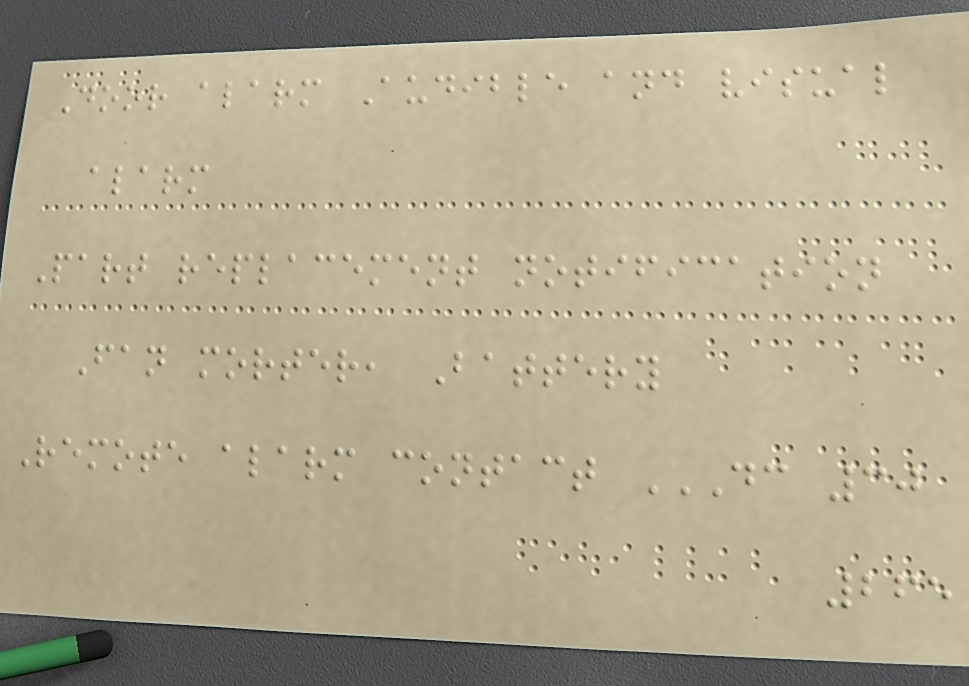Door alarm Audible and visual
alarm
Part replacement notification
Fan morter, Battery
Remote alarm contact DC 30
265
